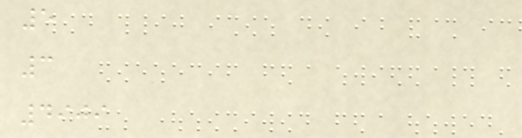5
3
4909
